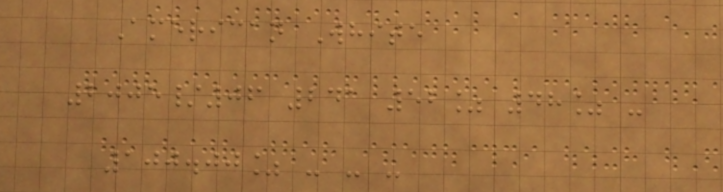American White
2005/06 241 52% 48% -
100.00% - - -
